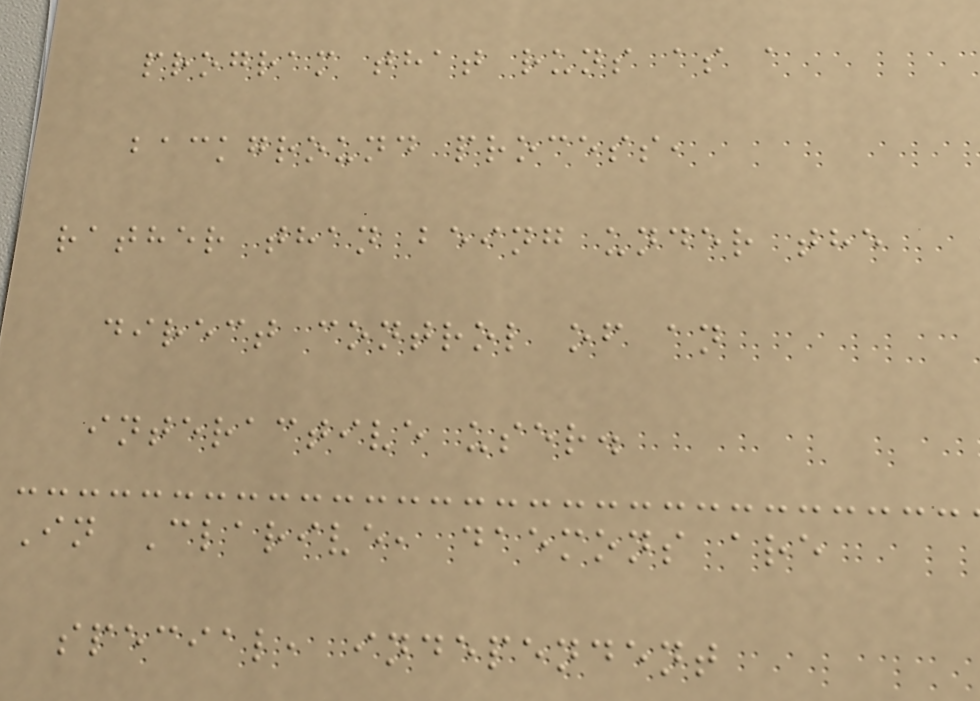program that runs as a
background process,
rather than being under the
direct control of an
interactive user.
In Clarive, daemons are
special, independent
